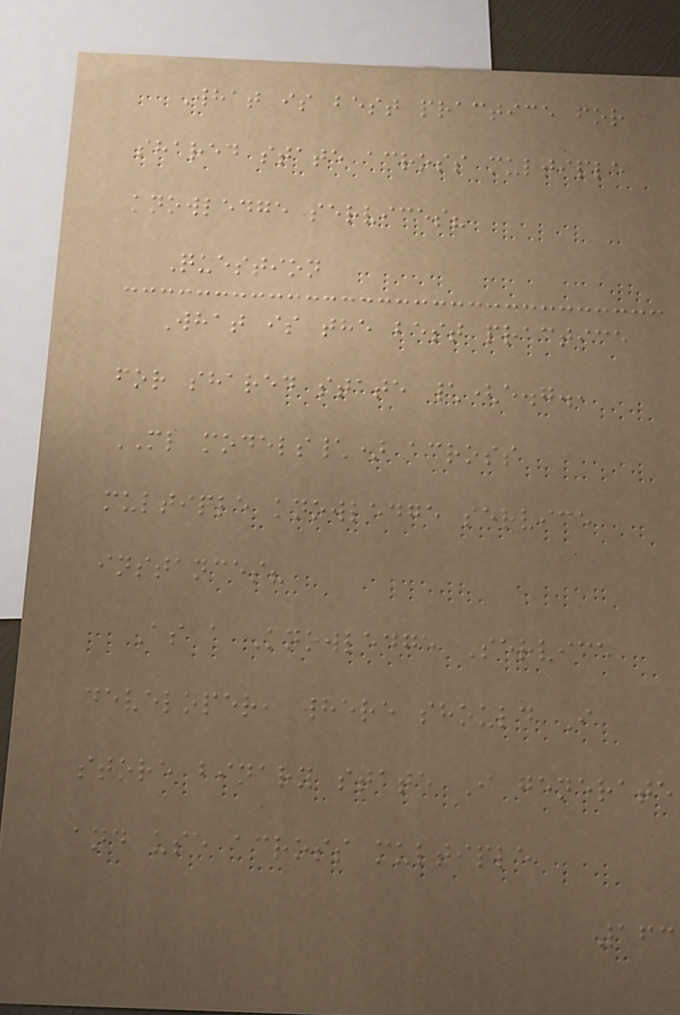What is best practice for
shared state across multiple
knowledge services?
Question
What is the best practice
for shared state \(e.g.,
ML models\) across
multiple knowledge service
instances?
As a Knowledge Service
developer, where should I
store binary state I generate
and use across multiple
163
